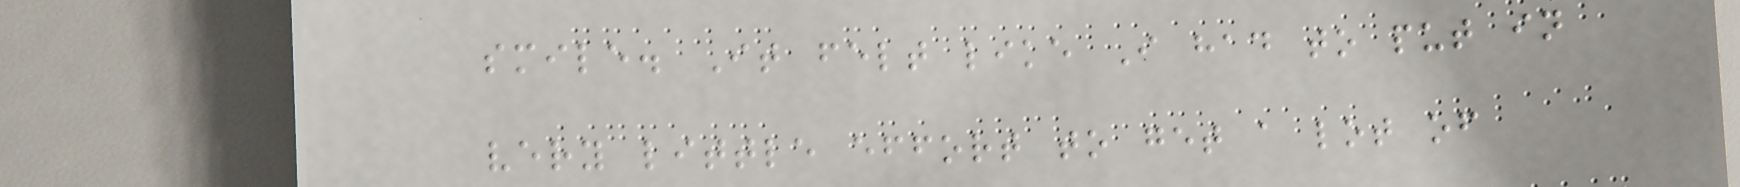smile. It felt like I had to put in
very little effort to get a lot of
